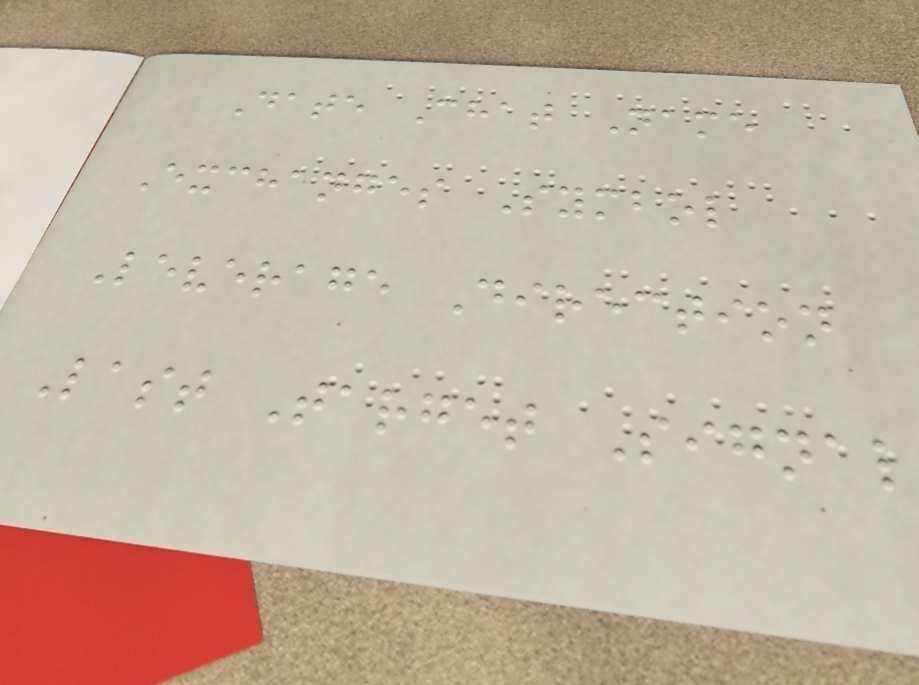Date Chat Name
Exchanges Symbol
Leverage Direction
Last Target Signal
